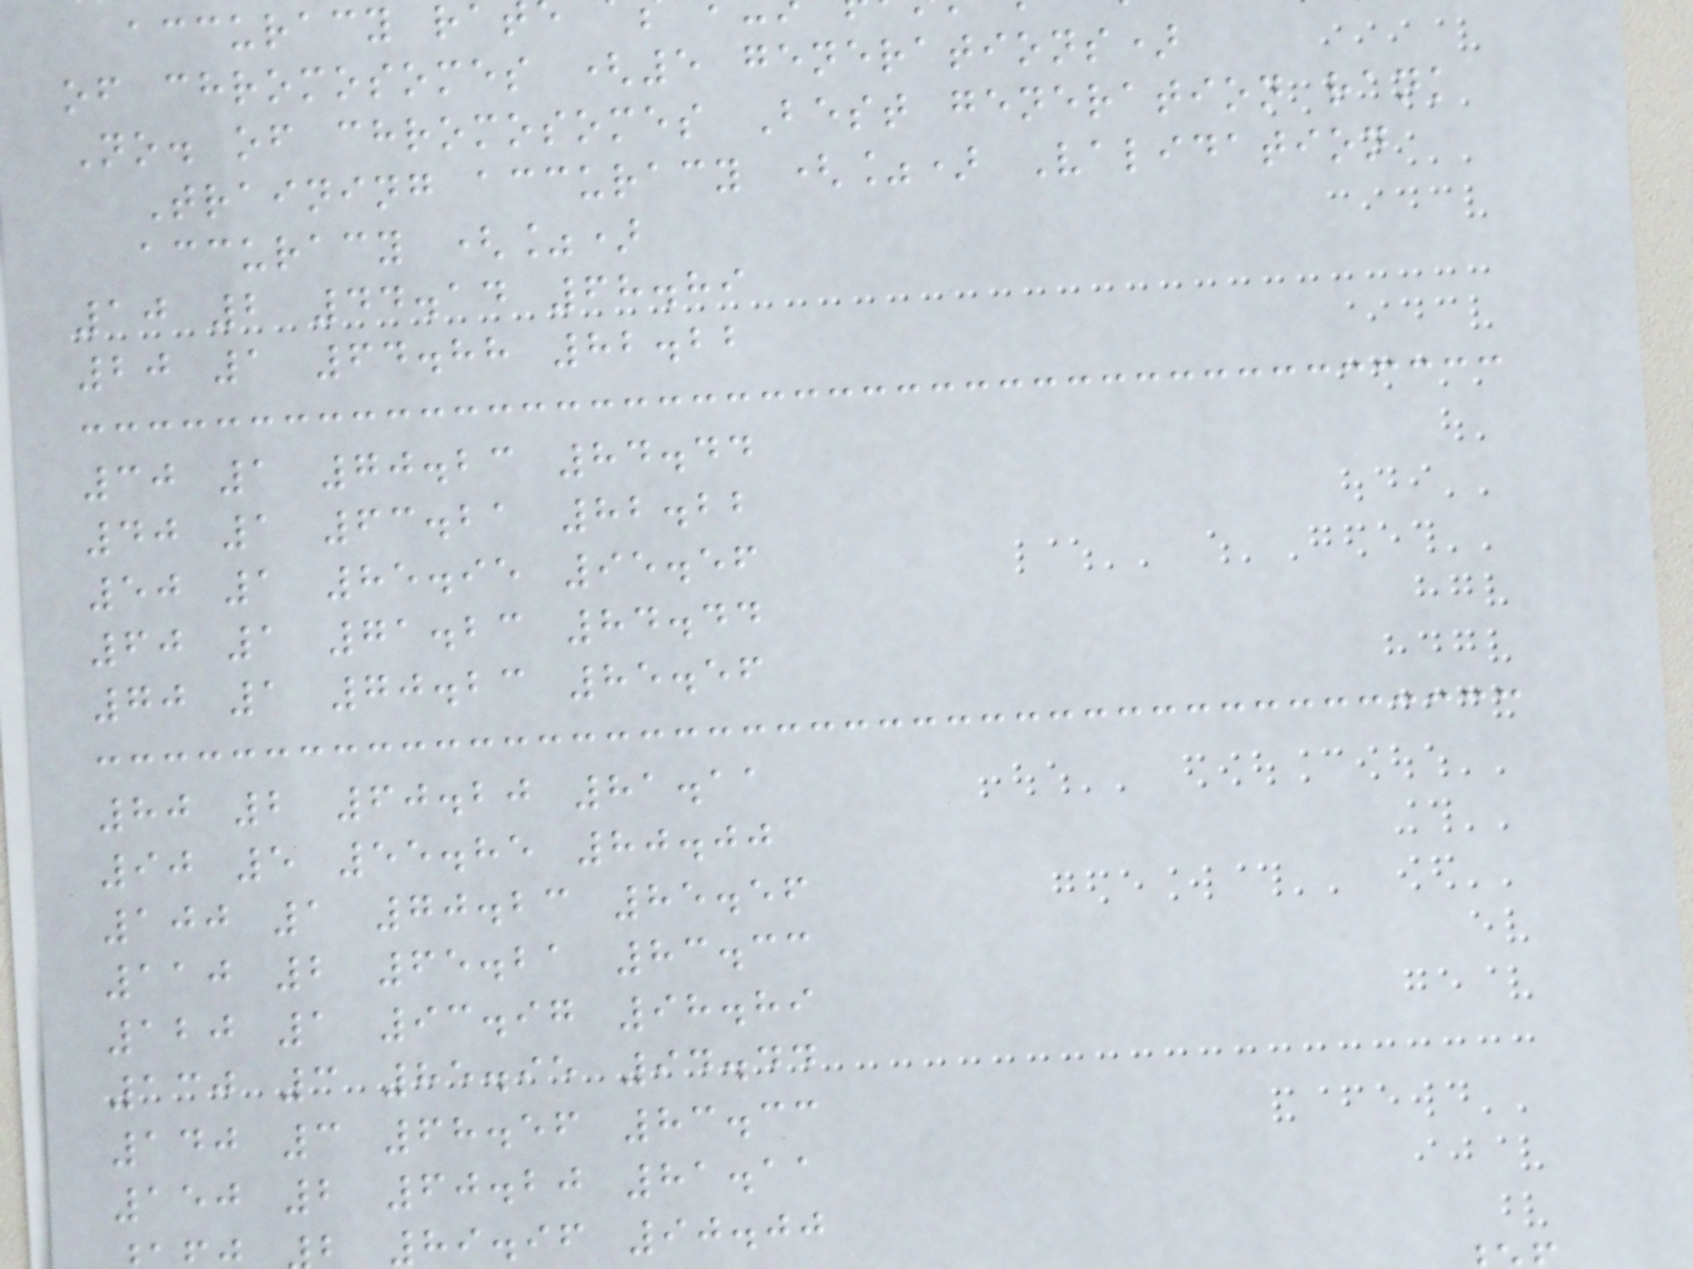accuracy ra
of chromosomes (5 generations)
No. of chromosomes Best generation rank
Training accuracy (%) Validation
accuracy (%)
10 2 44.14 68.89
20 1 64.88 82.22
30 1 70.23 84.44
40 1 63.21 82.22
50 1 85.95 95.56
60 1 71.23 84.44
70 1 70.23 85.56
80 2 60.20 81.11
90 5 55.85 80.00
100 1 70.23 85.56
110 2 65.21 83.33
120 1 93.97 98.89
130 3 85.95 94.44
140 3 68.56 83.33
150 2 60.20 81.11
89.96 90.00
